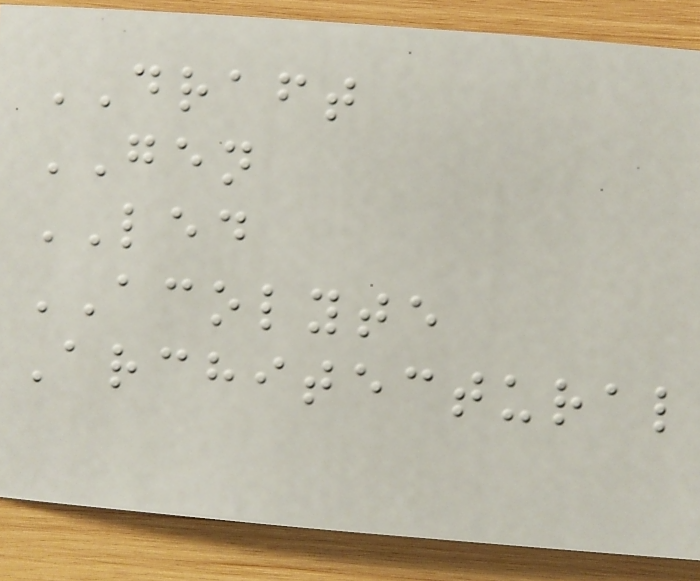DRAFT
GEN
LED
ACOLYTE
Architectural
